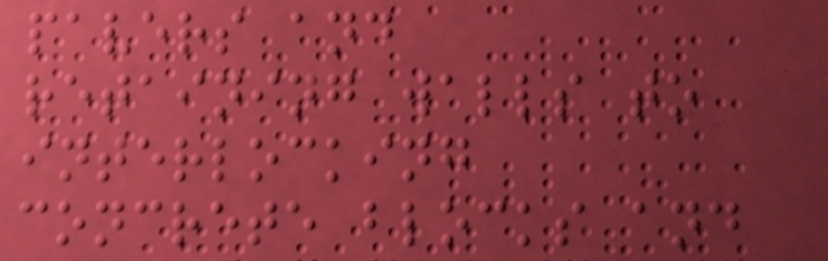pavers and
retaining walls to
interlocking
concrete blocks and
